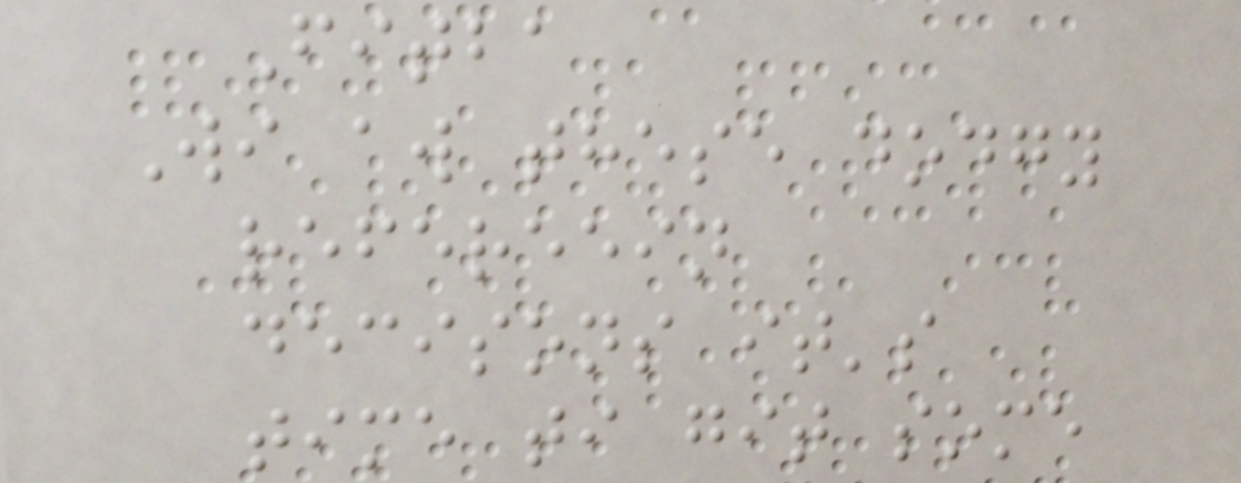Fitba
Wi aw these dodgy
refereein
decisons it's
time ti git some
